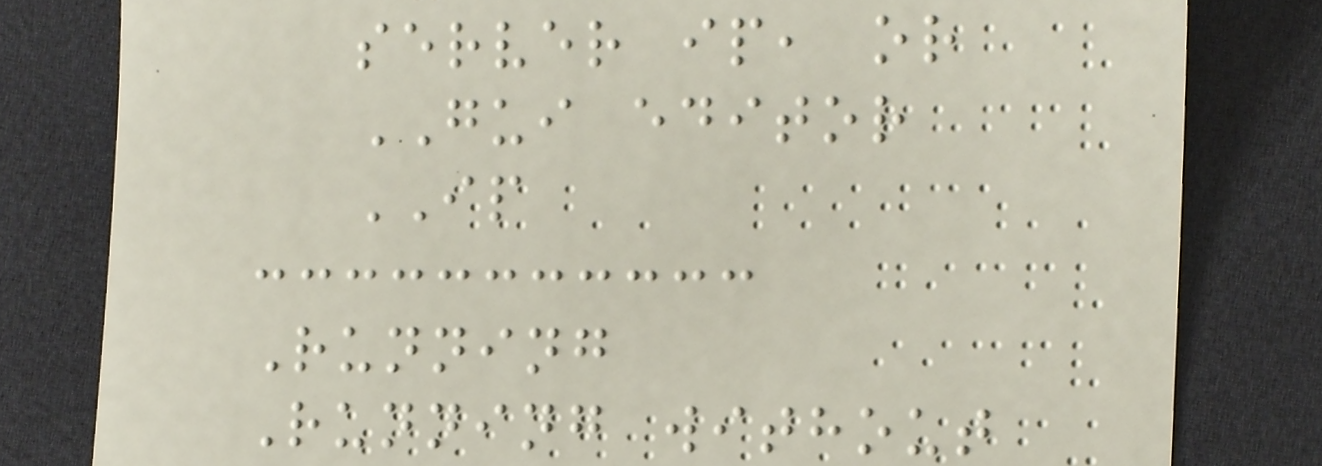server ip, or
GUI editor
IP
Running
Running without
